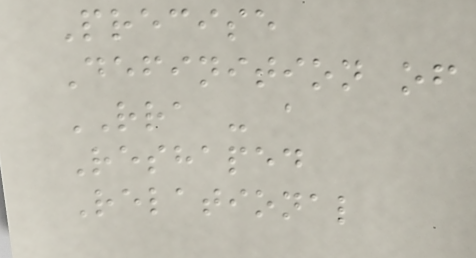Precise
Definition of
RRA - a
Reshaped
Relational
